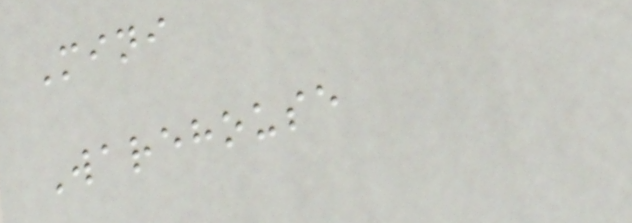Mini
Warehouse
